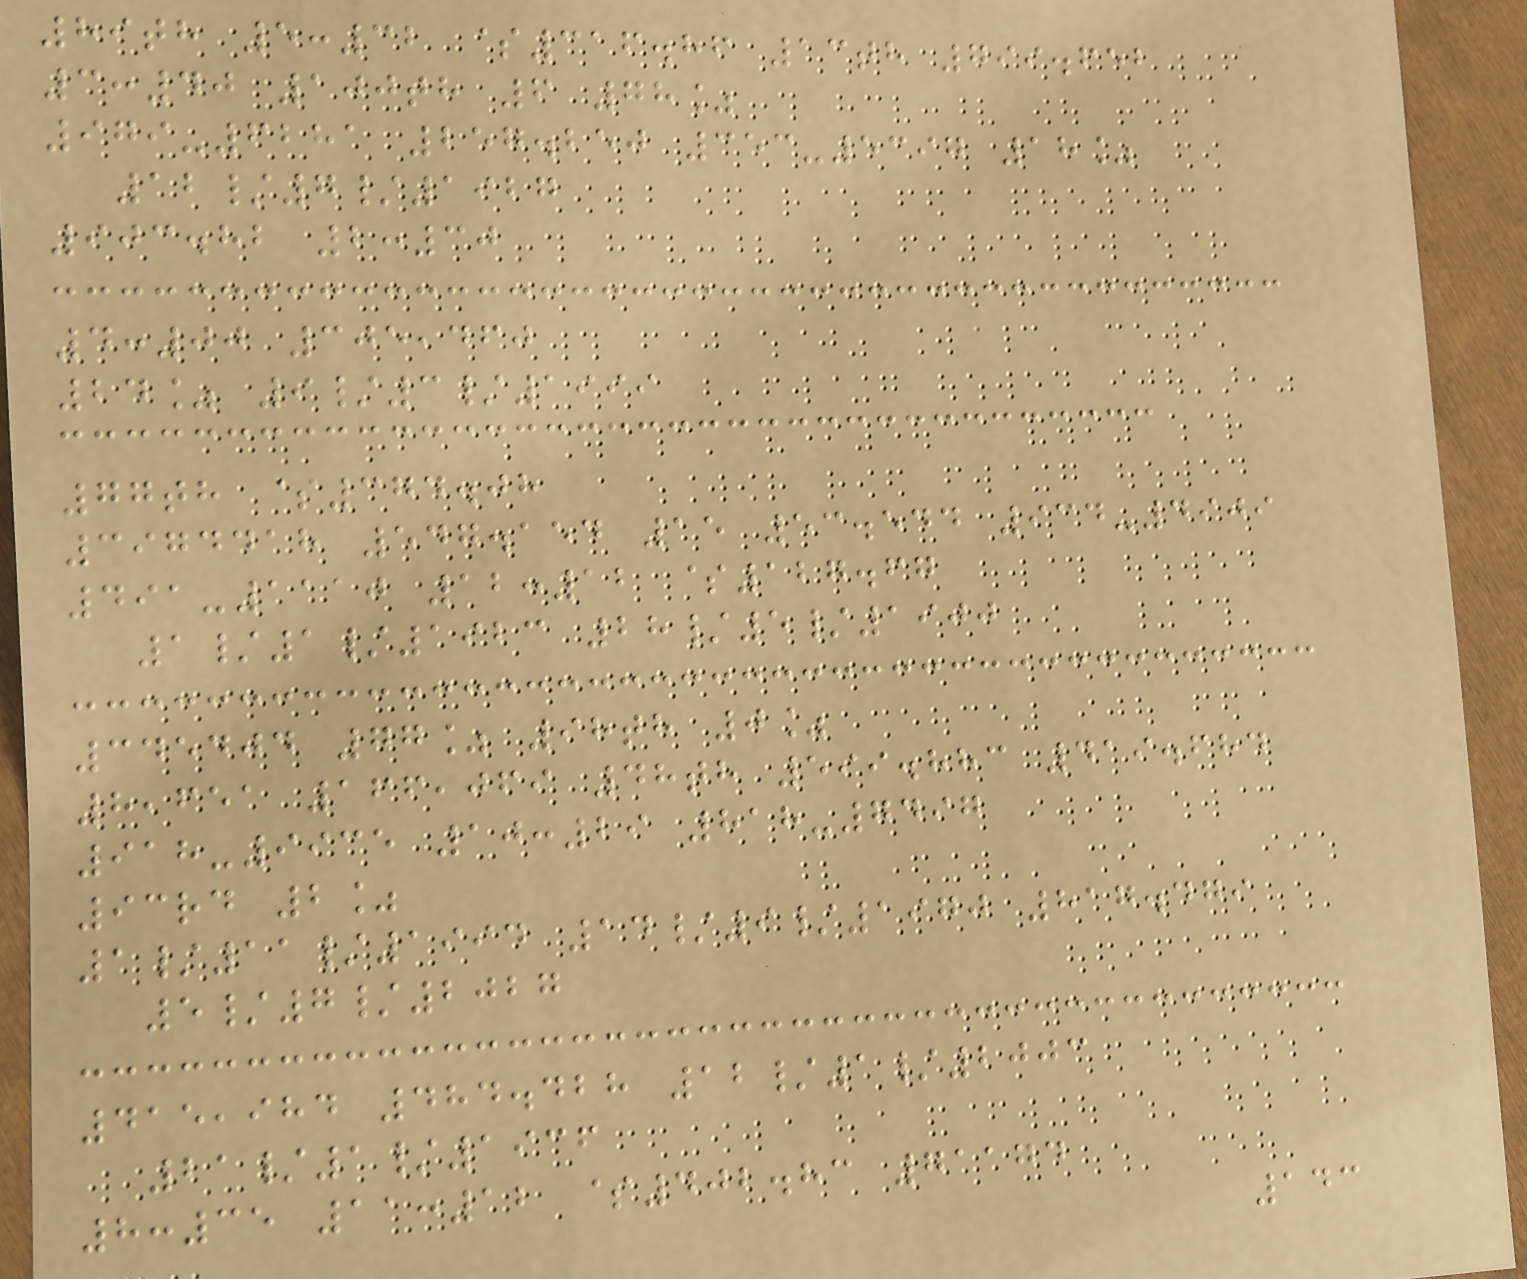89th 5:32 $316.86 13th 799.652
3:40 100th 6 78%
979-6281 257.250 353-5397 18%
12/7/1927
903.82 2:30
4:00 305,460
24% 9/3/1999
77th $374.08
3974418 547.154 15 53.544 934-4909
491-1110 12:12 $127.67
1/1/1923 28/5/1900
345404 77% 98th 0%
8,651 166,069 48th 599.883 419.684
918-9935 10:29 818-7497
93rd 2%
1/11/1994 14/9/1970 817.479
5/7/2027
415,984 484.428 12/1/2003
21/1/1936
8:35 11:12 $402.83 71174
143
